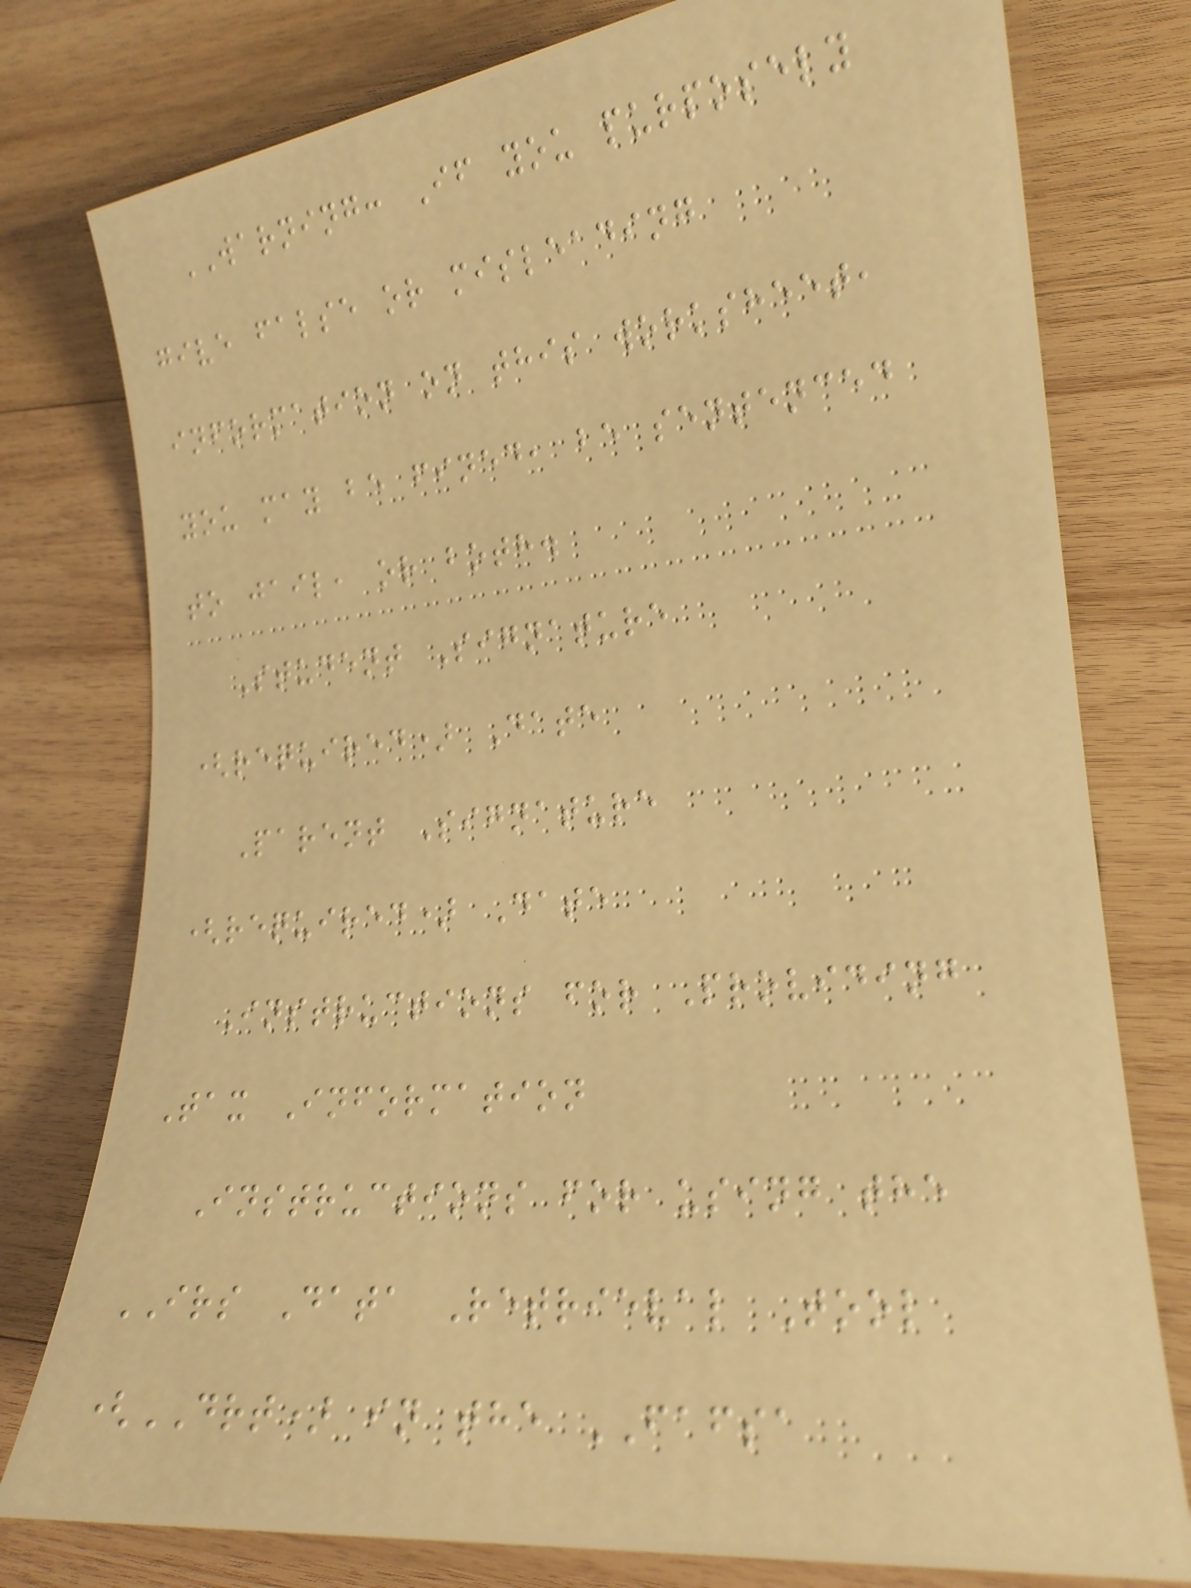WARNING: If you purposely
give false or misleading
information on this worksheet,
you may be fined, be sentenced
to jail, or both.
Student Signature
(required) Date
Parent Signature
(required) Date
Instructions for Providing
Tax Information
Instructions for using the
IRS Data Retrieval Tool
(DRT) in the FAFSA
